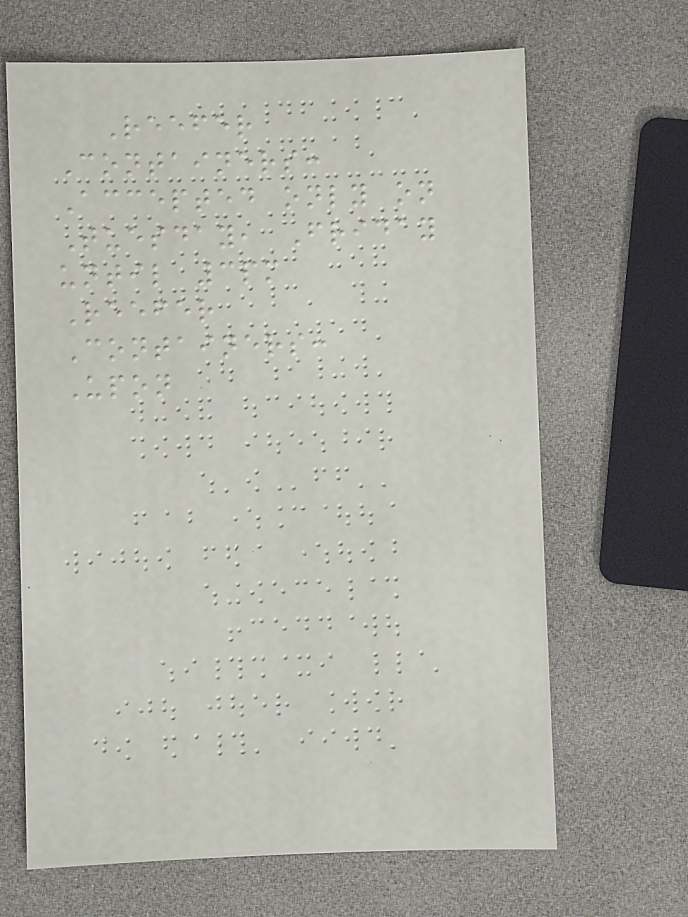Reefer
Containers:
Accepted only on
Tuesday, Friday
until 3pm
Reefer
Containers:
Upon
